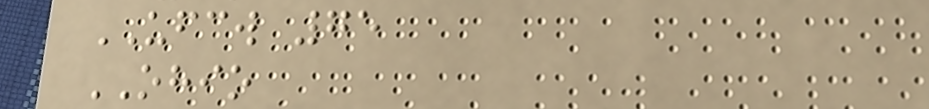UFCW 75
OHIO
